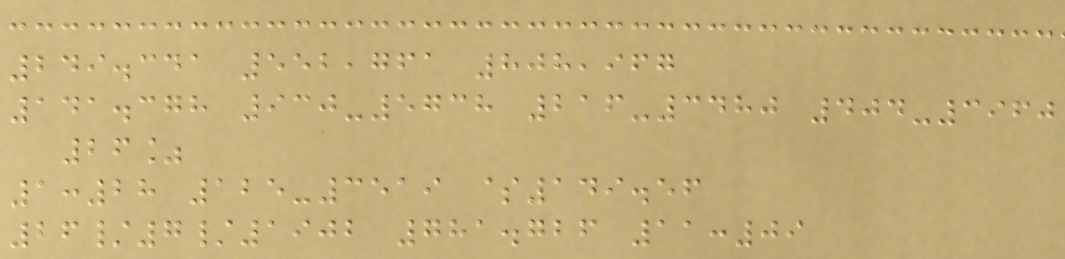249.341 552,761 808,967
141.378 930-5738 216-3480 404-3960
26%
1:28 125-3519 $149.56
26/7/1902 781.726 11:09
